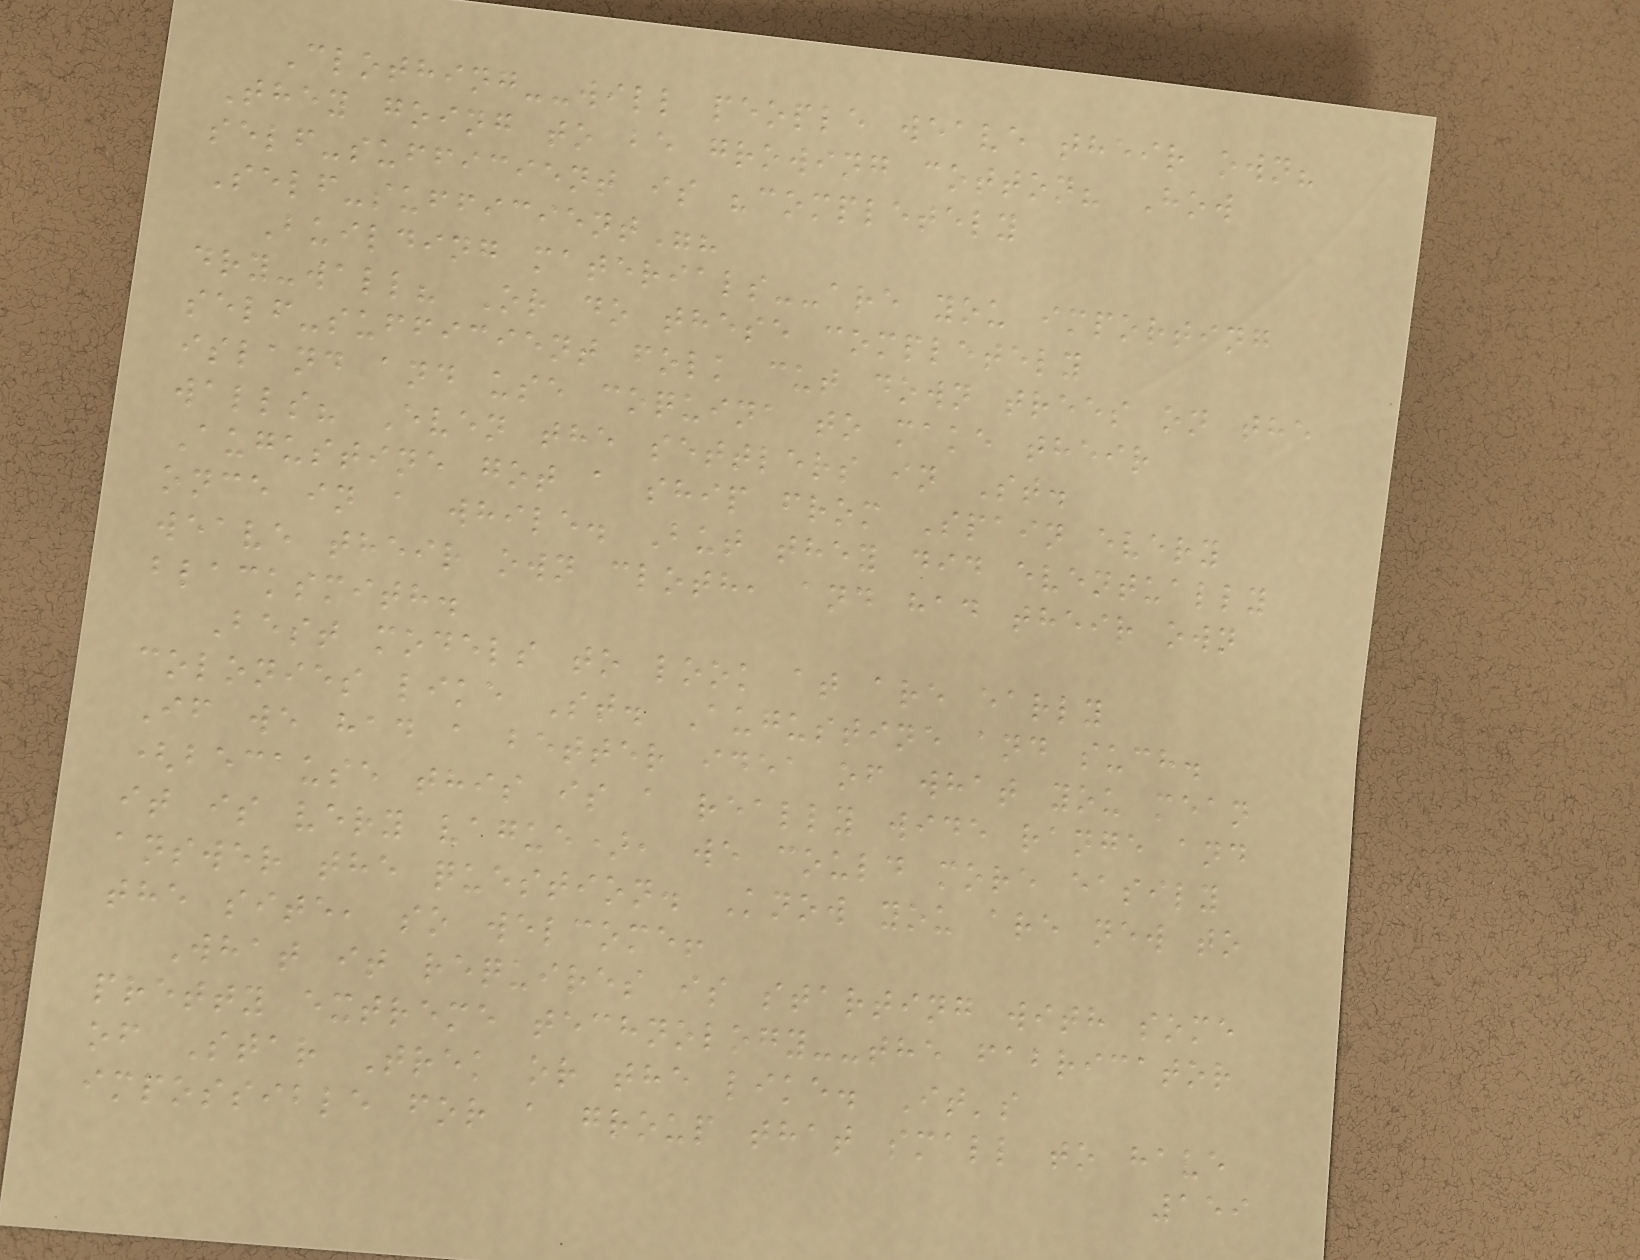Clothing--will people weave their own?
They going to be growing cotton? How
self-sufficient is "completely
Self-sufficient"?
Building materials--are you importing
dry-wall? Or do these completely
self-sufficient folk cut down trees on the
island and use coquina to make their
walls? Even the settlers in St.
Augustine got a ship from Spain every
once in a while. But they did eventually
weave their own cloth, and had their own
blacksmith.
Best models to look at are early
colonies like St. Augustine and such.
If we had a better idea of what you mean
(because this is a really wide range and
it is very vague), we could more easily
answer the question. Know you are new to
the site, so welcome!
What it requires is starting with some
pretty extreme technology--the fabricator
of Star Trek or the like. It's
impossible for a group that small to have
159
